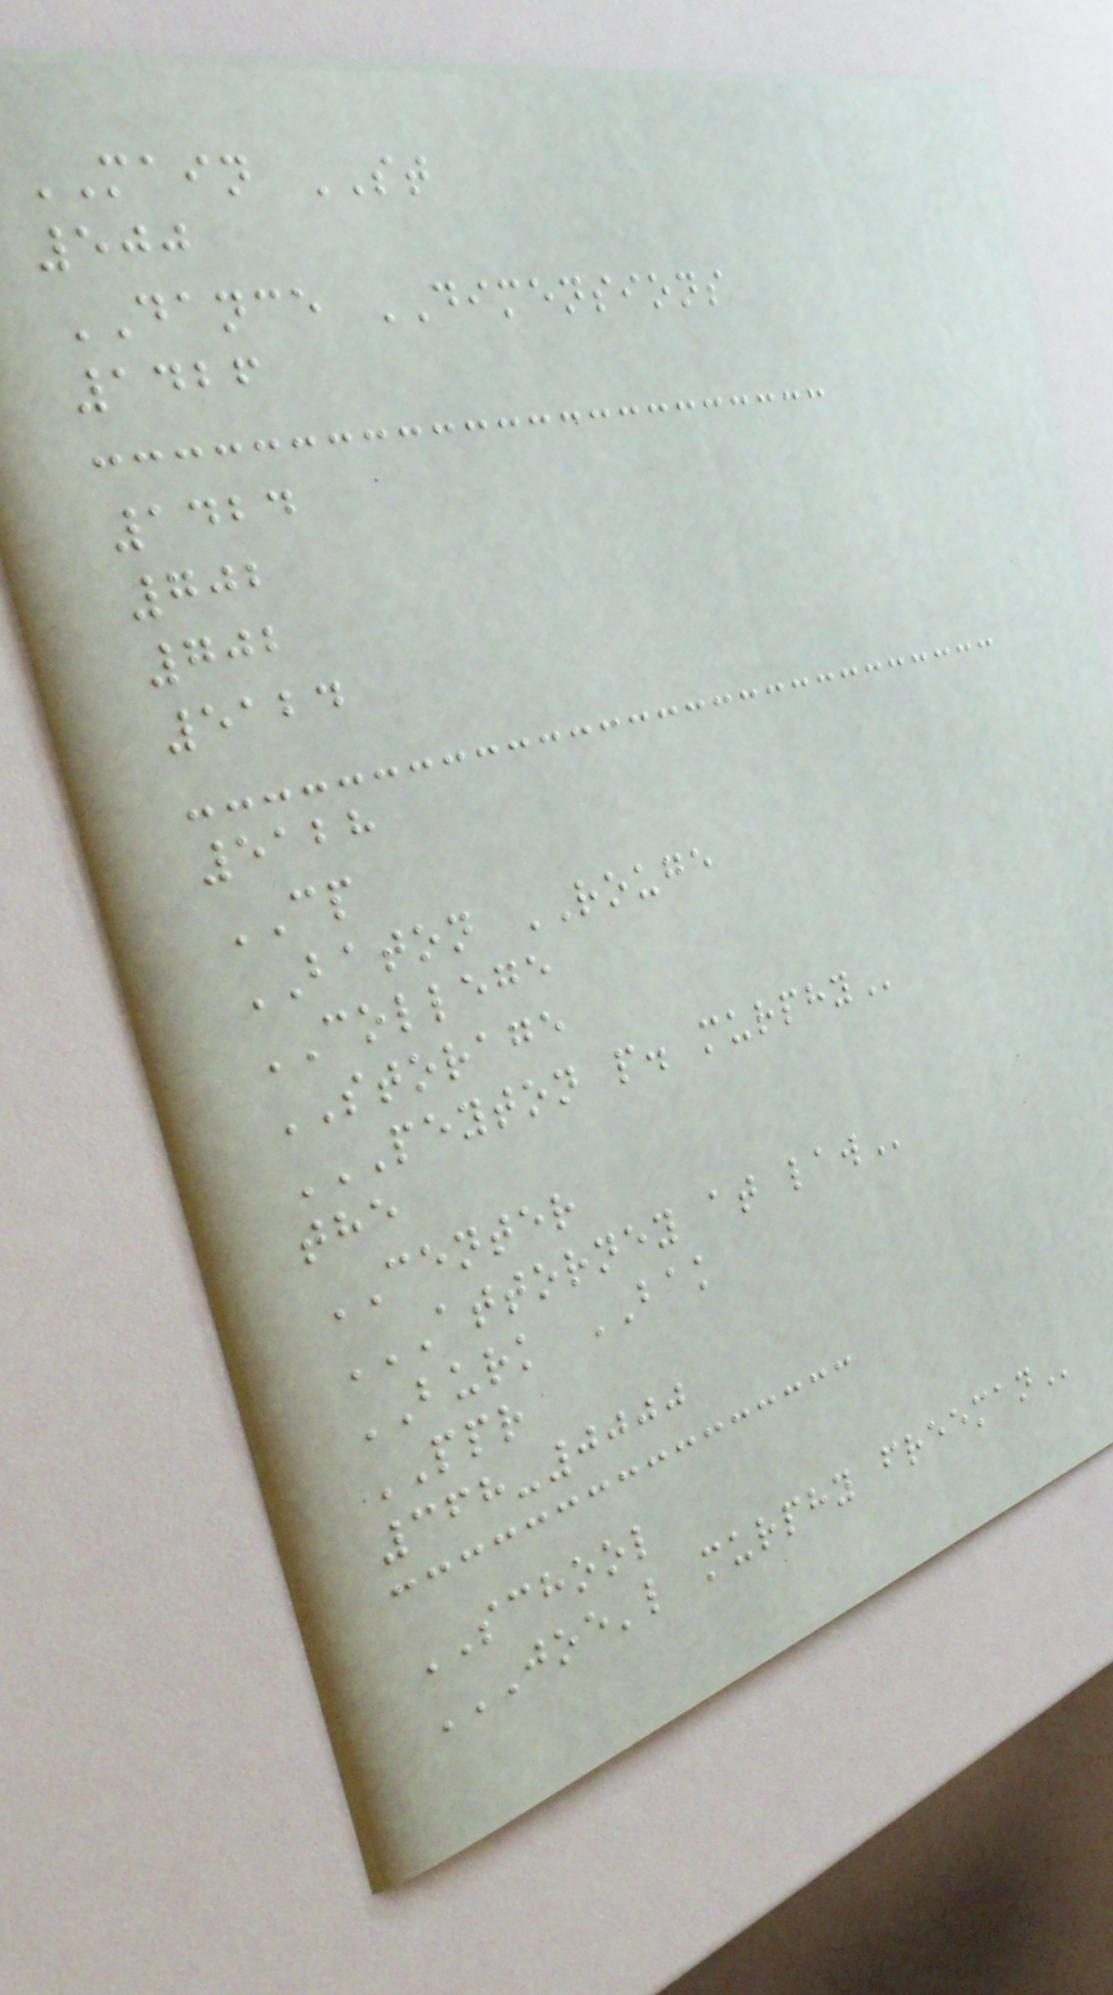MAIN ST
500
DANCE DIMENSIONS
1426
1424
702
702
5124
5128
CP
BATON ROUGE
COLLEGE
STORAGE
PEYTON P. MURPHY
the
CENTER
ATTORNEY AT LAW
BURK BAK
PPR
368-0000
SCHOOL
JOE'L MURPHY FREEMAN
